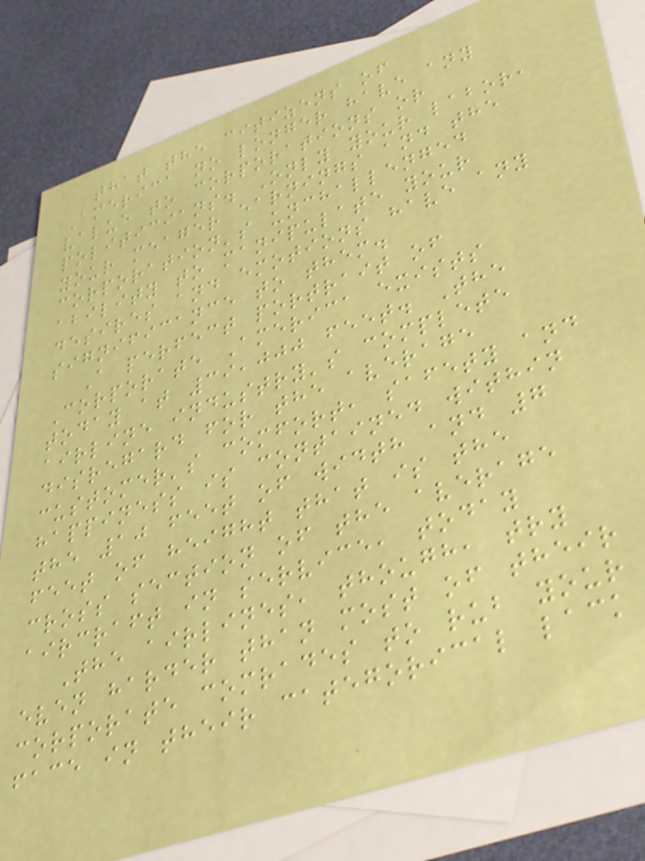that the citizens of
America no longer have any
value to corporations or
politicians. Only your labor,
your meager earnings and the
corporation's unchallenged
ability to manipulate your
desires and emotions have any
significance to them.
A perfect portrait of
Corporate America exists
today at 39,000 feet. The
airline industry's complete
disregard for the average
customer's comfort, safety and
happiness is contained within
the 10 feet of width and 7
feet of height that is the
cross section of the average
aircraft in service, today
The airlines, though, try
even harder than most of their
corporate comrades to rub your
face in their categorical lack
